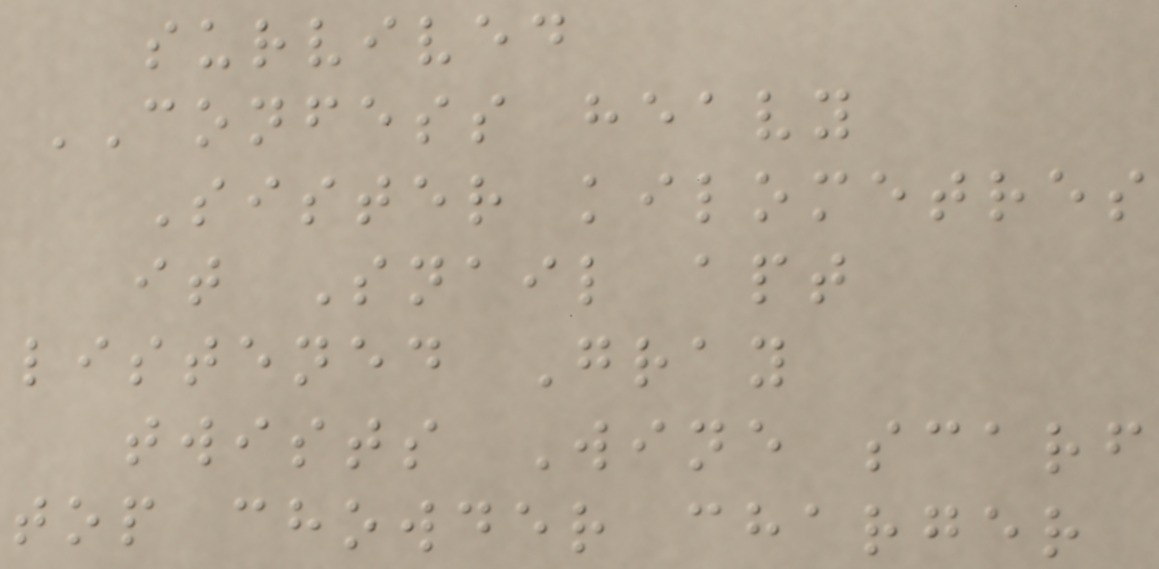survived
CONFESS heavy
Sister kilometres
it Snail apt
listened Gray
twists Wine scarf
top chowder charger
